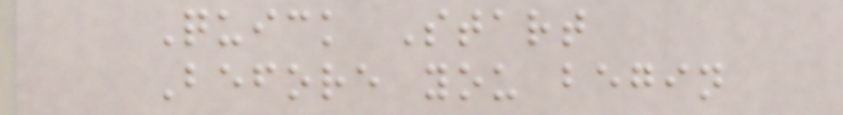Quick Start
Before you begin
